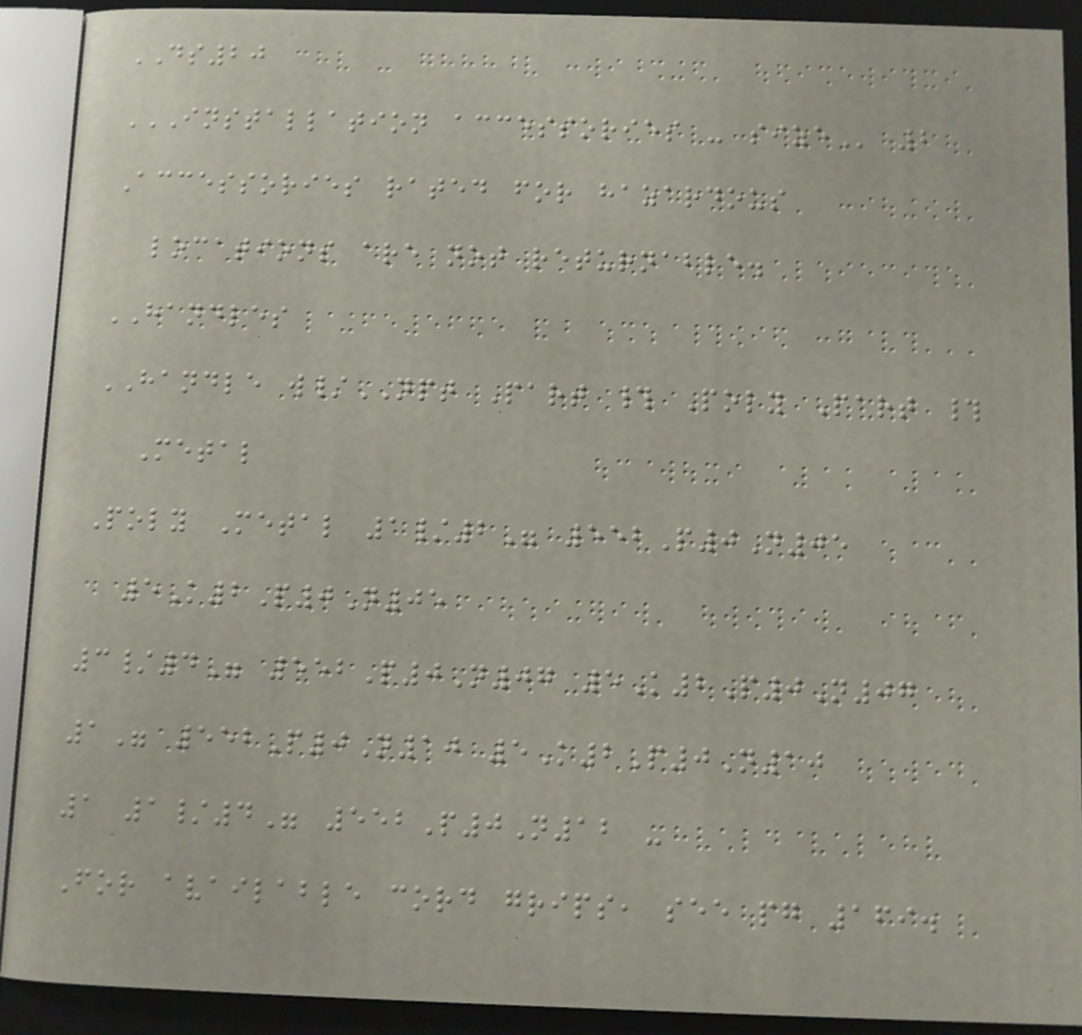DS20
INSTALLATION ACCESSORIES - SIZE 2
Accessories rated for hazardous
locations are not returnable.
HANDLES
HANDLE w/NPT Part # Poly Part #
Metal
Poly Metal 1/2" 552P0N05
5K2P0N05
3/4" 552P0N07 5K2P0N07
1" 552P0N10 5K2P0N10
1 1/4" 552P0N12 -
For available cord grips, see pg 169.
